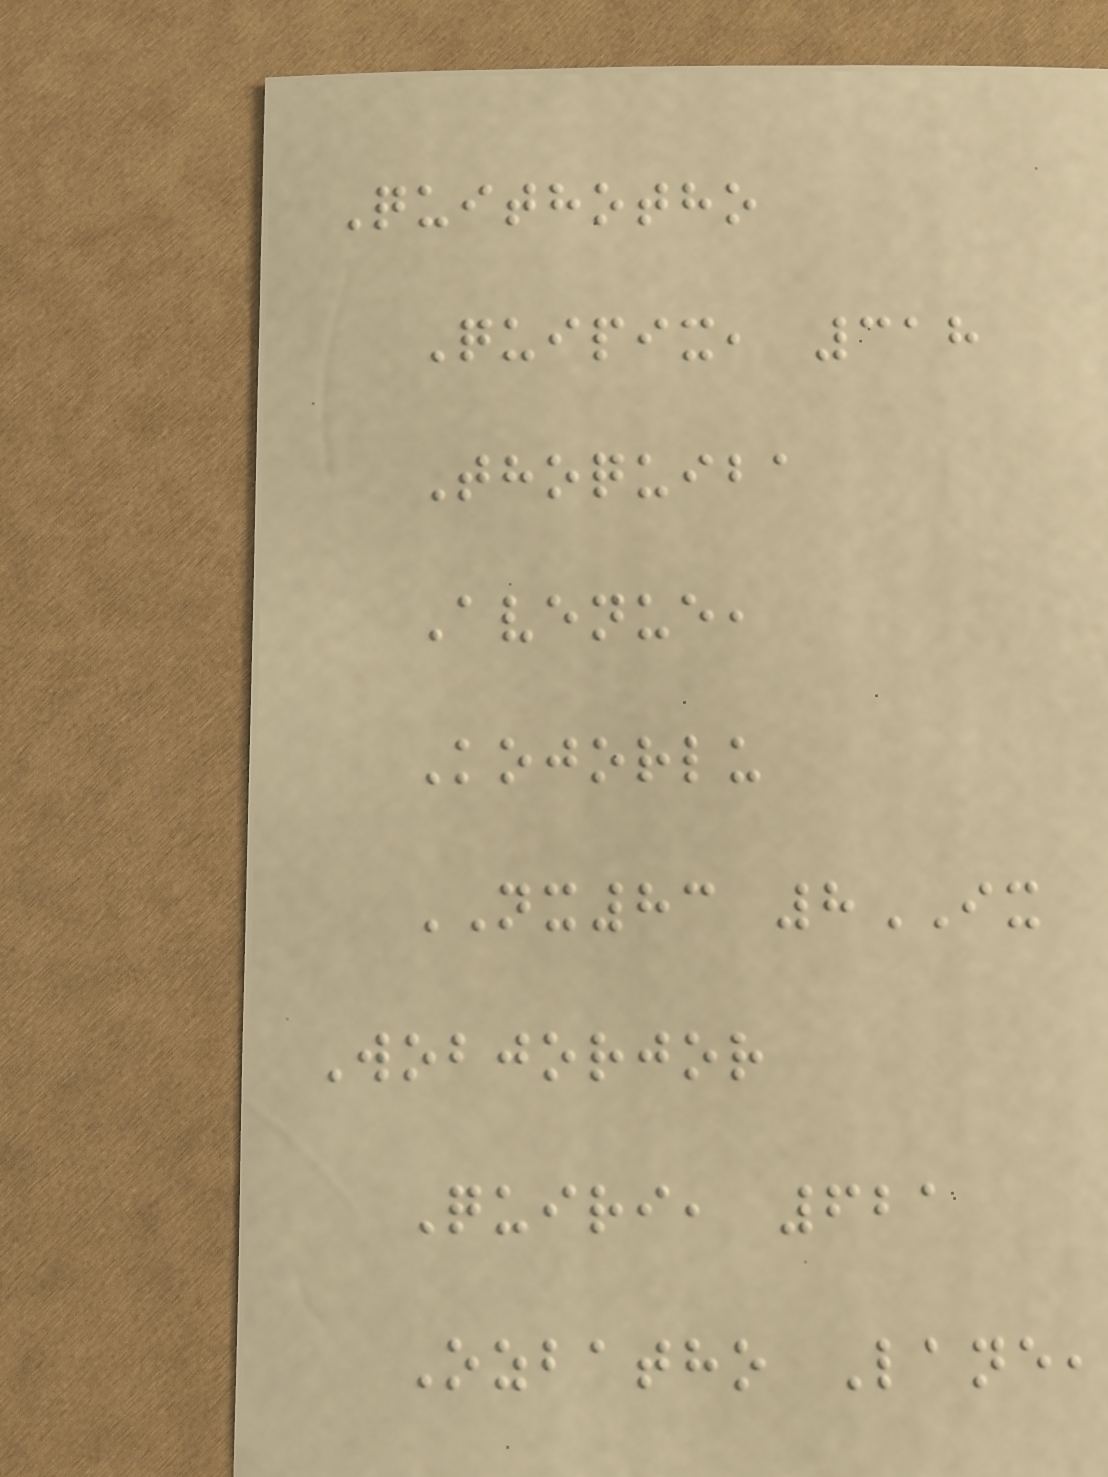Quithotho
Quipix, 318
Thoquiba
Avenue,
Kojorlu
NX83 8IX
Wobjorjor
Quiri, 621
Ozbatho Lane,
